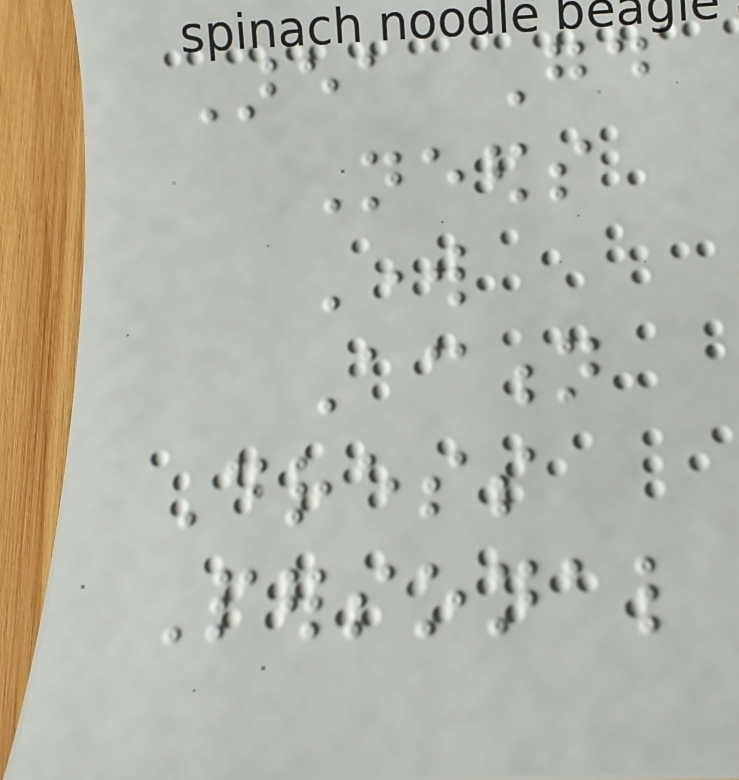Area Good
Needs
Work
Action
Dress
Personal
